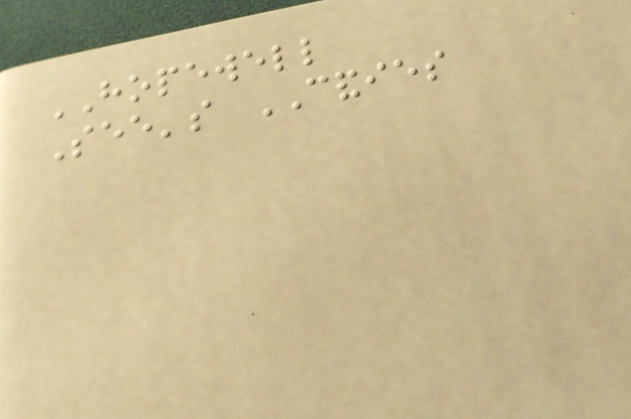HOPEWELL
See's CANDIES
